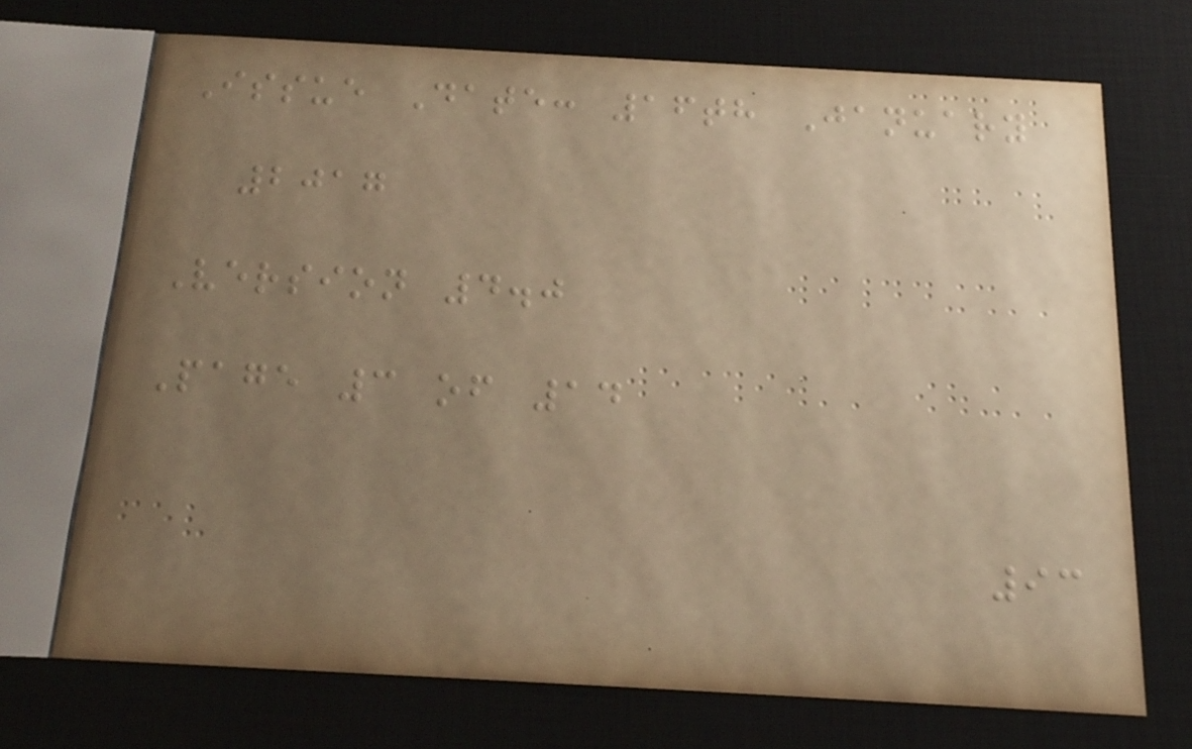Issue Date: 16th January
2017
Version 4.0
Page 3 of 14
93
